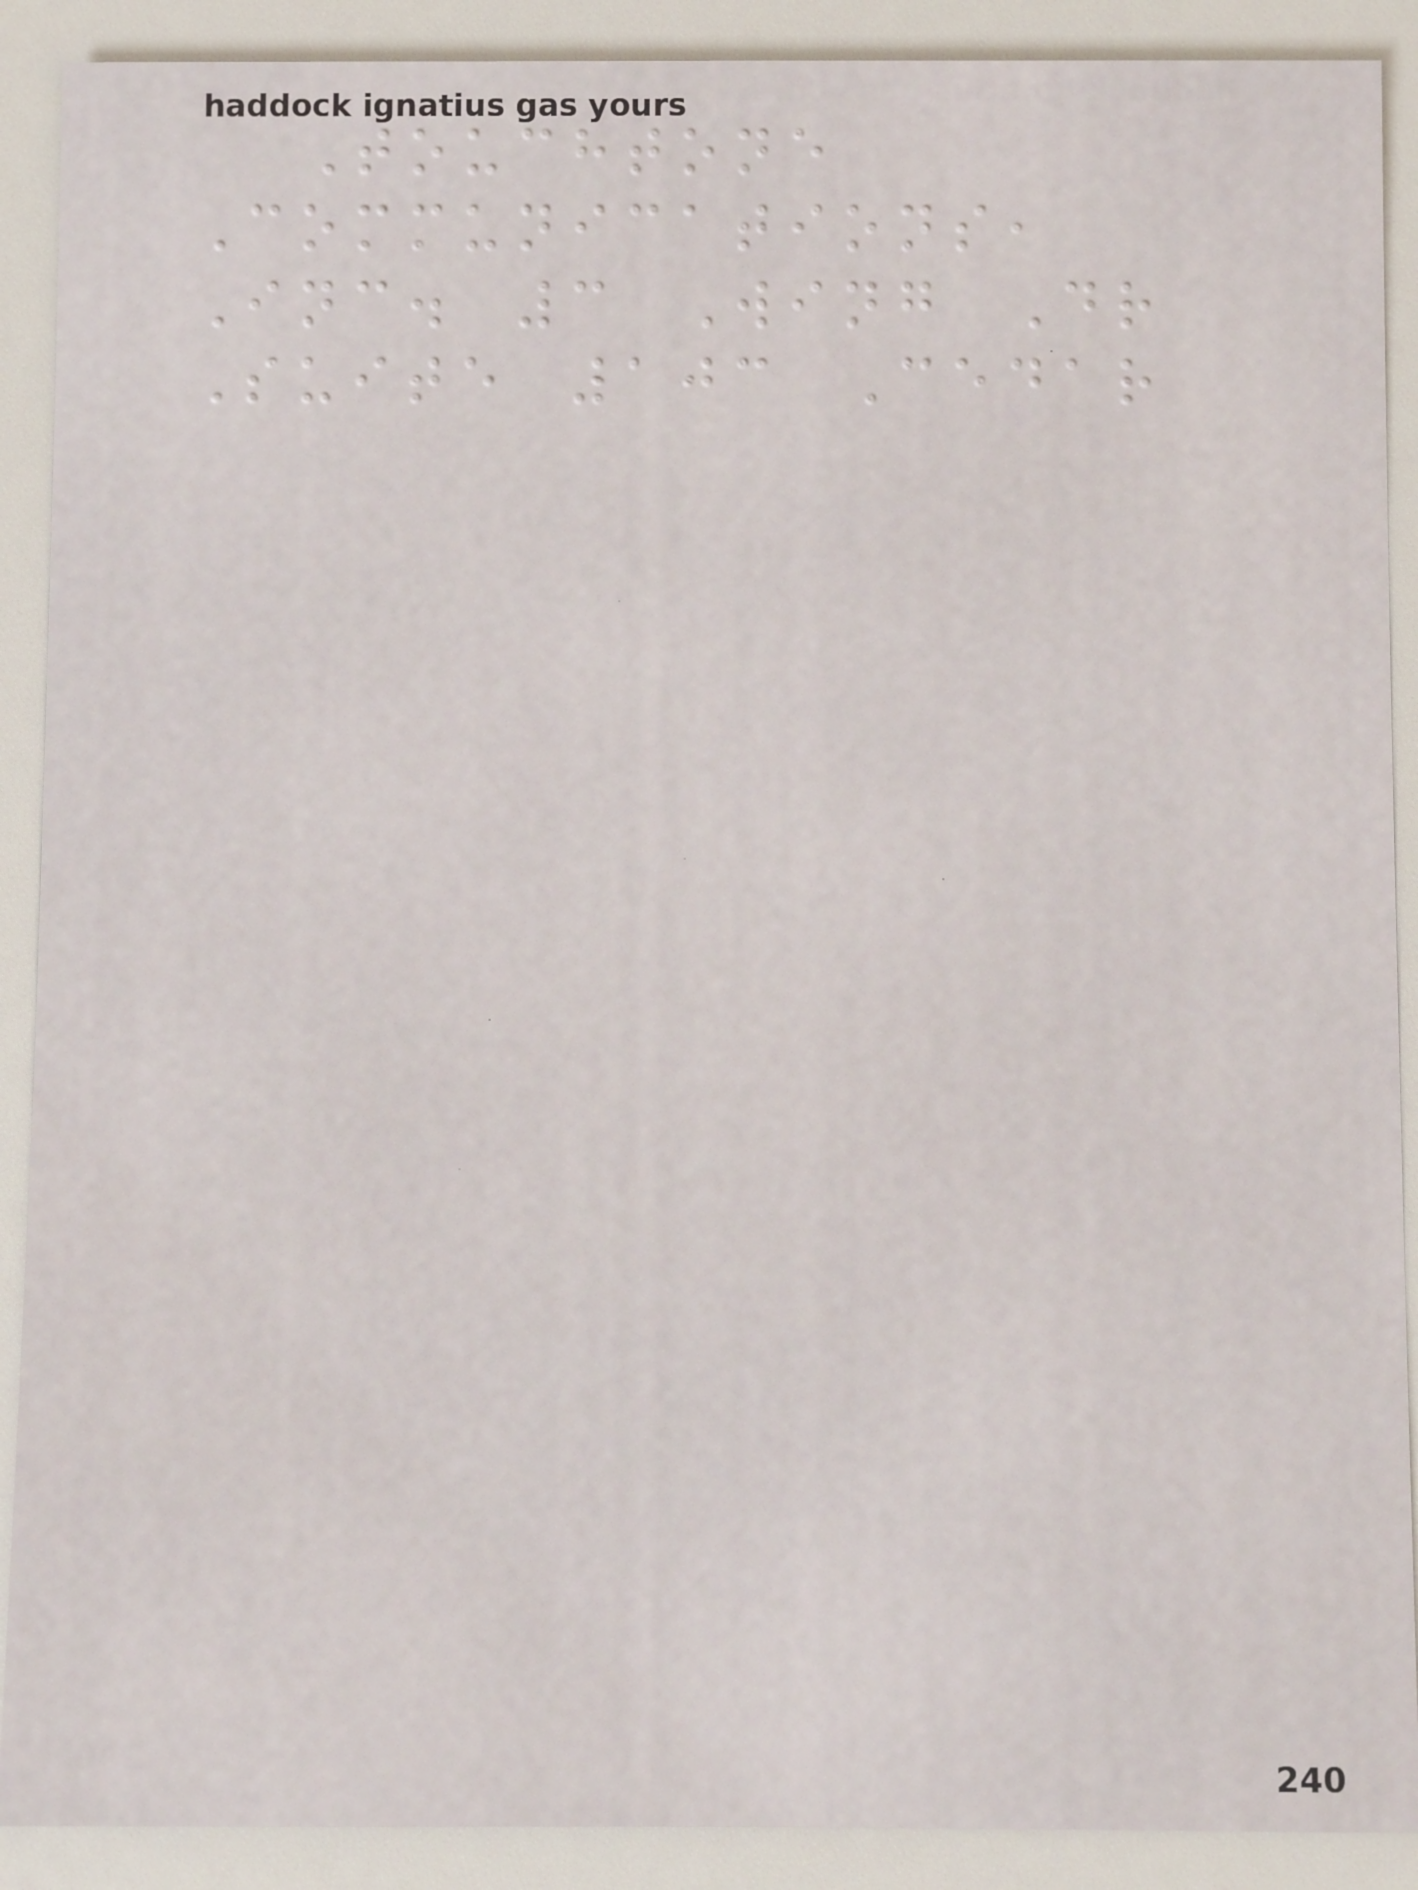Touchtone
Communications,
Inc. 3 Wing Dr
Suite 103 Cedar
